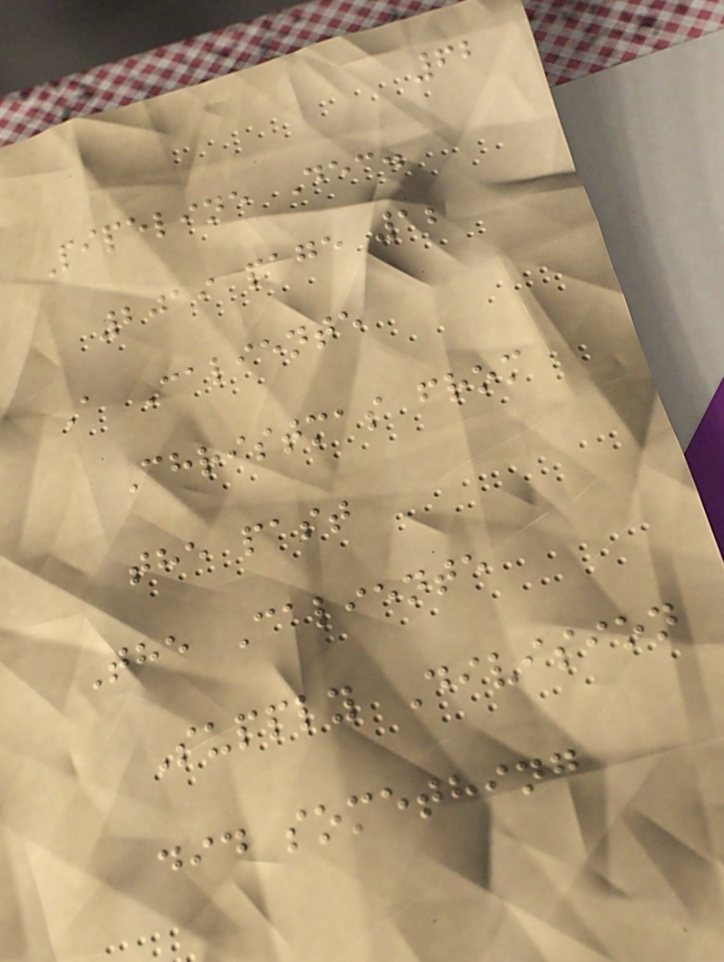62
Pipeline Dec.
2019 page 12
A Caliente
Christmas from
the past
The Caliente
Supply Division
did something
